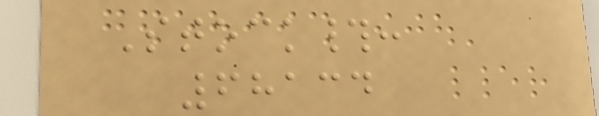Stock#:
68134
